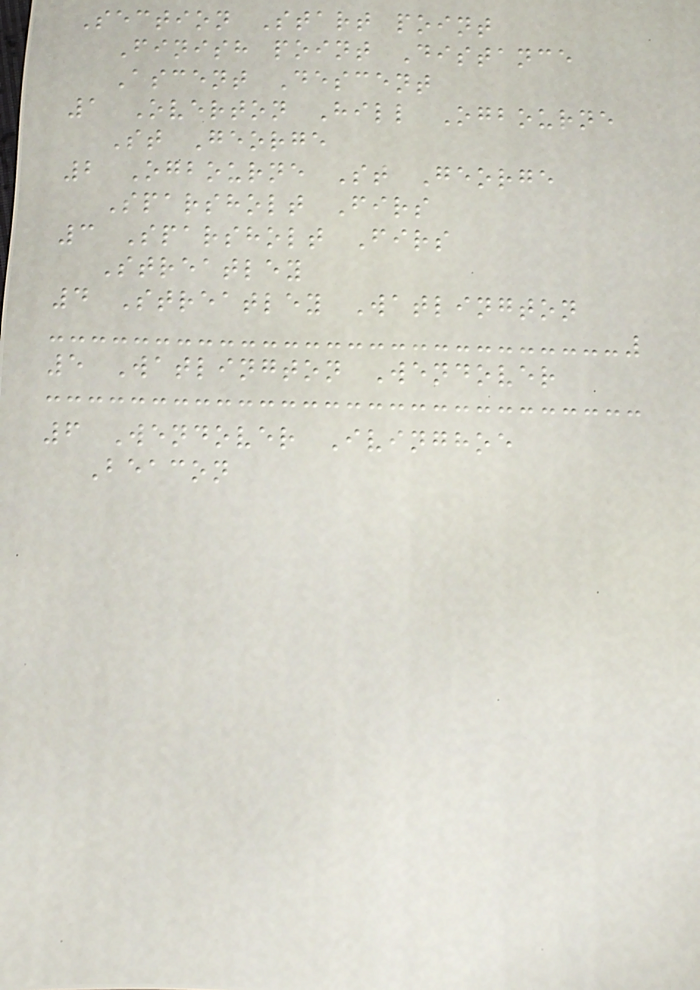Section Start point
Finish point Distance
Ascent Descent
1 Overton Hill Ogbourne
St George
2 Ogbourne St George
Sparsholt Firs
3 Sparsholt Firs
Streatley
4 Streatley Watlington
5 Watlington Wendover
6 Wendover Ivinghoe
Beacon
